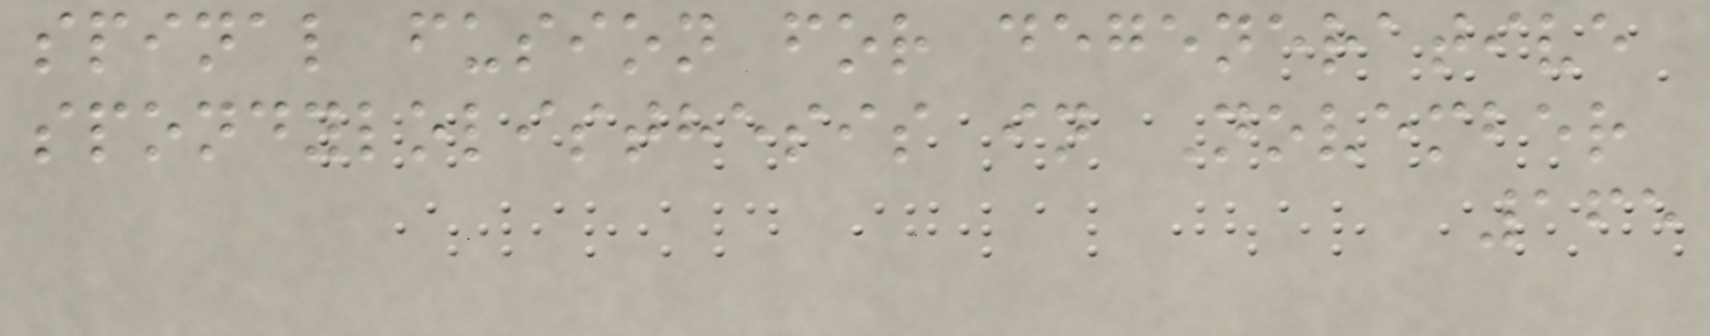spinal fusion for degenerative
spondylolisthesis in November
165
